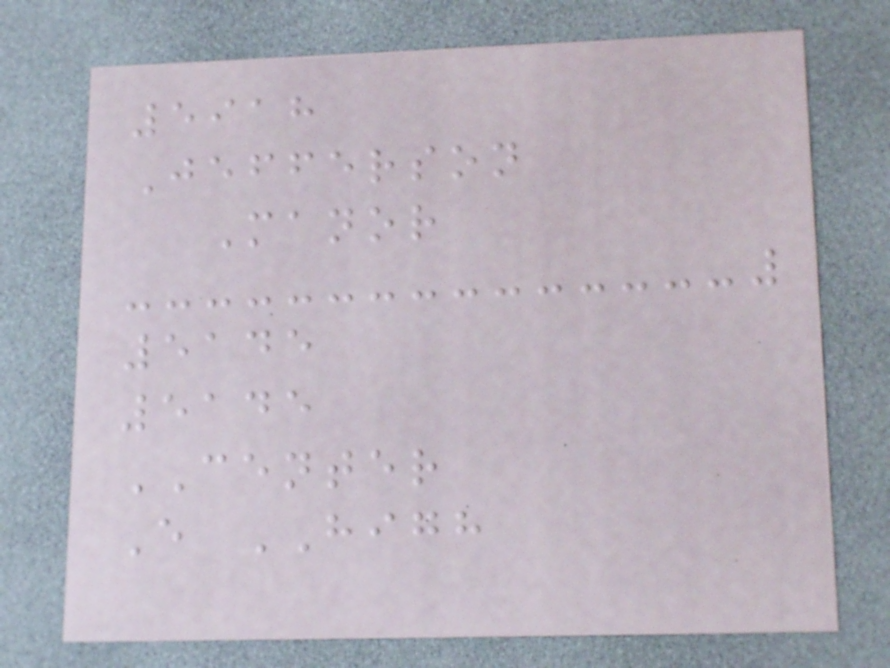5918
Jefferson
Manor
5145
5145
CENTER
E HIGH
